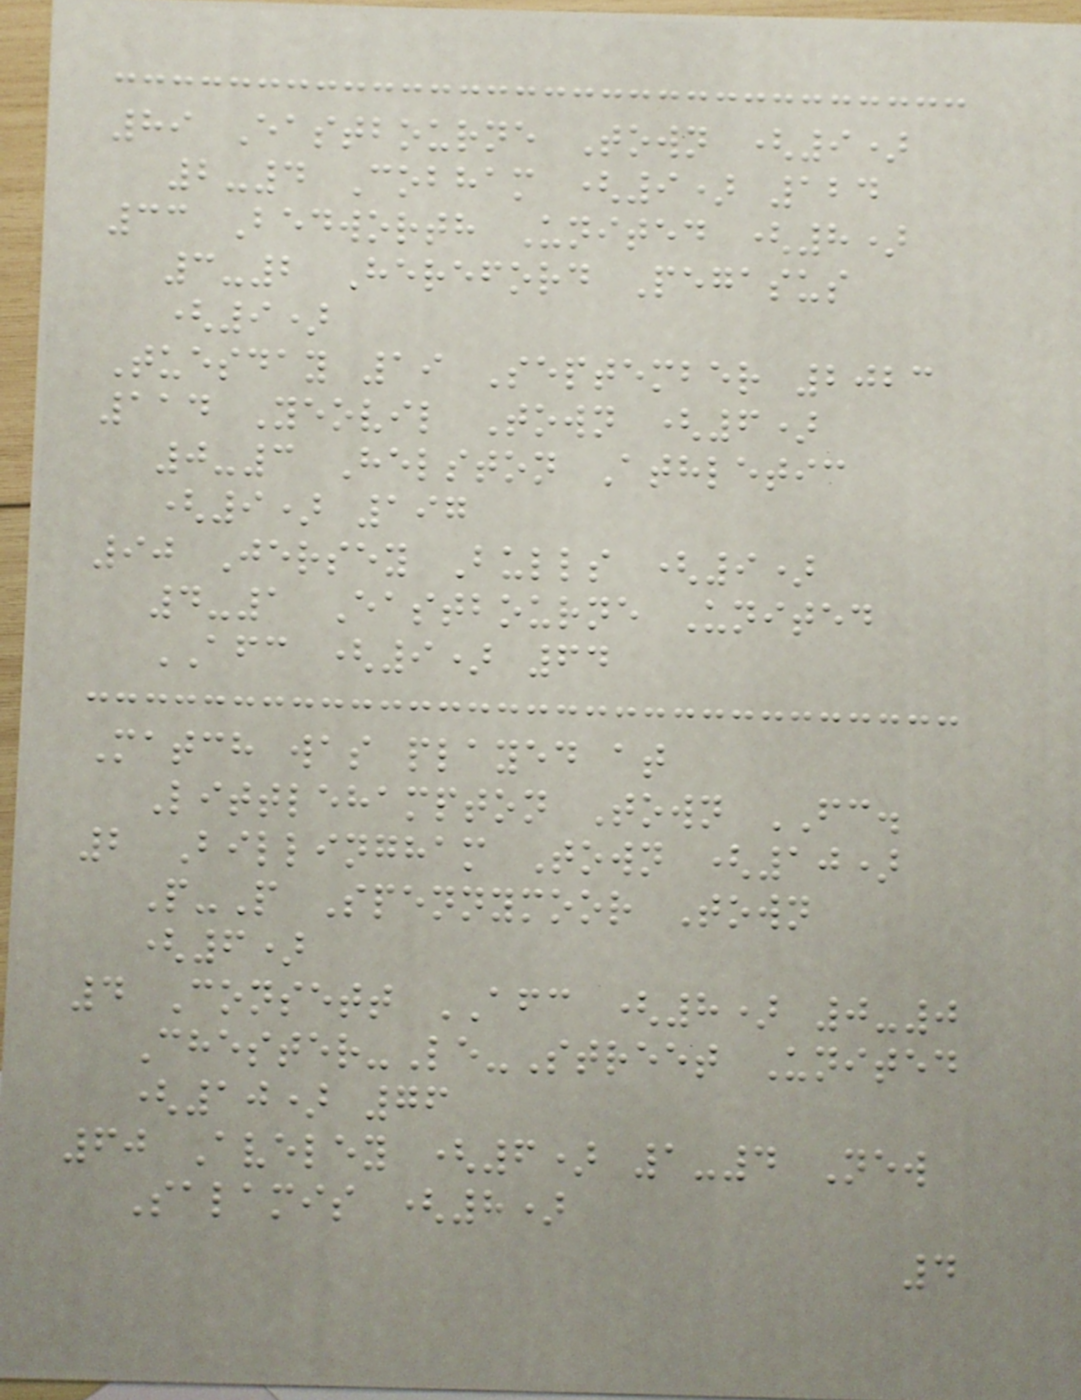89 Eastbourne Town (9)
2-4 Cobham (9) 124
33 Bedworth United (8)
3-2 Hereford Pegasus
(9)
Tuesday 19 September 2023
114 Yeovil Town (6)
0-3 Helston Athletic
(9) 197
90 Jersey Bulls (9)
4-1 Eastbourne United
AFC (9) 64
Match was played at
Littlehampton Town FC.
2 Billingham Town (10)
P-P Spennymoor Town
(6)
4 Consett AFC (8) 0-0
Chester-Le-Street United
(10) 76
60 Aveley (6) 1-4 New
Salamis (8)
4
